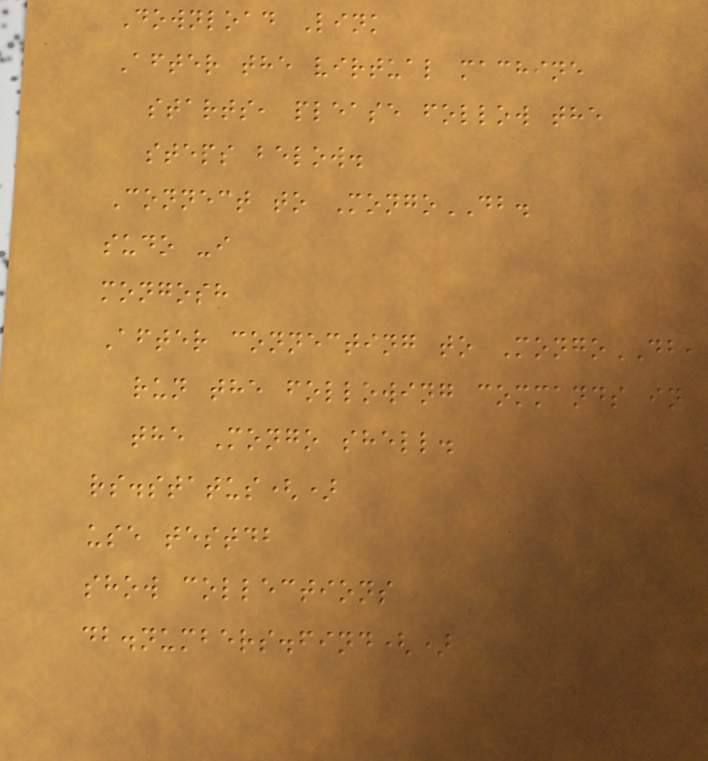Download Link
After the virtual machine
starts, please follow the
steps below.
Connect to MongoDB.
sudo -i
mongosh
After connecting to MongoDB,
run the following commands in
the Mongo shell.
rs.status()
use testdb
show collections
db.numbers.find()
